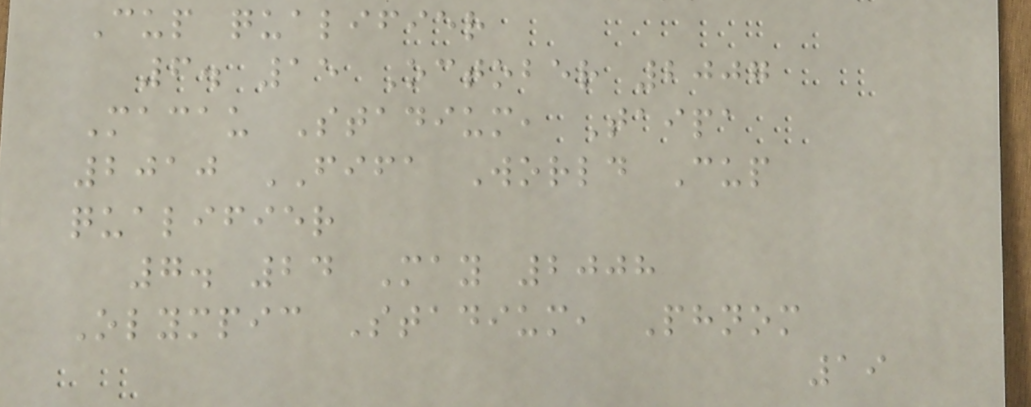Cup qualifier
6. 15 October 2007
Macau Stadium, Taipa
2010 FIFA World Cup
qualifier
7. 24 May 2008
Olympic Stadium, Phnom
19
